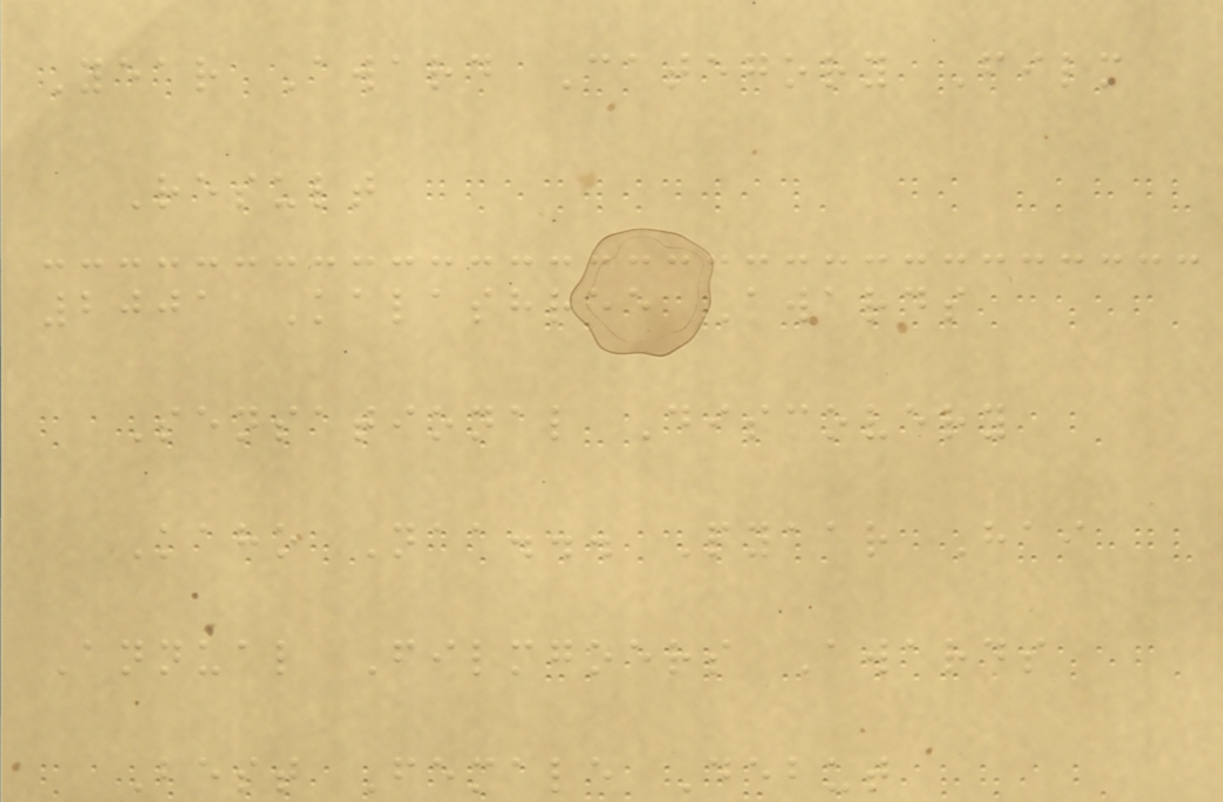Year Award Category Film
Result
2001 Kalashree Awards
Sensational Discovery
Kaho Naa... Pyaar Hai
Annual Filmgoers Awards
Best Female Debut
